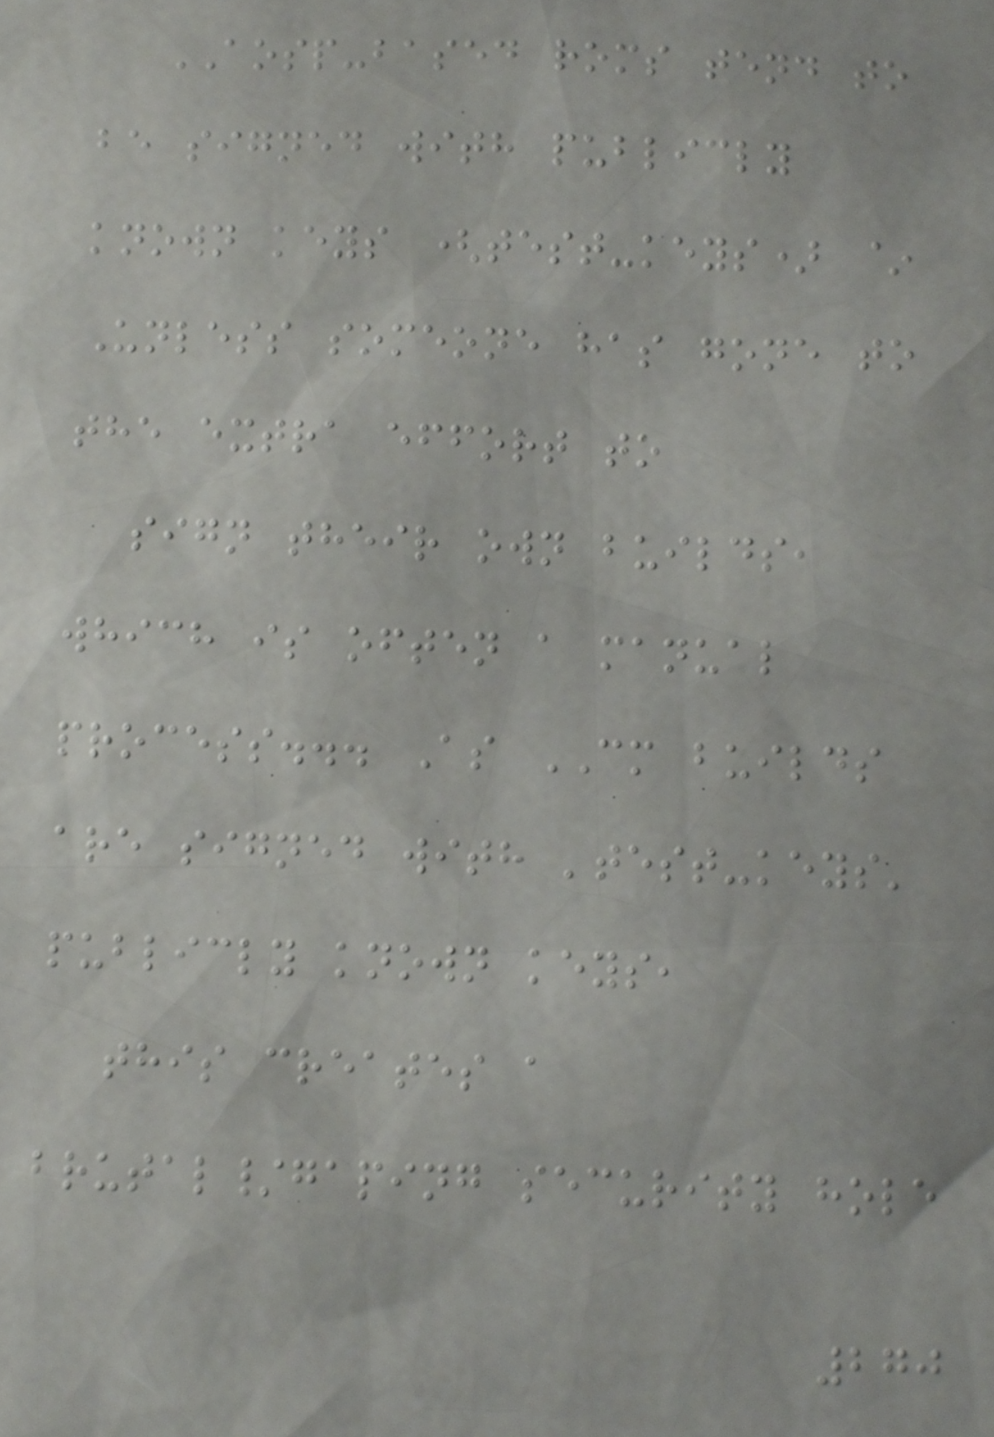AOSP-based roms tend to
be signed with publicly
known keys (test-keys) ~
Unless someone has gone to
the extra effort to
sign their own builds,
which is often a manual
process... As CM builds
are signed with 'test-keys'
publicly known keys,
this creates a
brutal/gaping security hole
270
